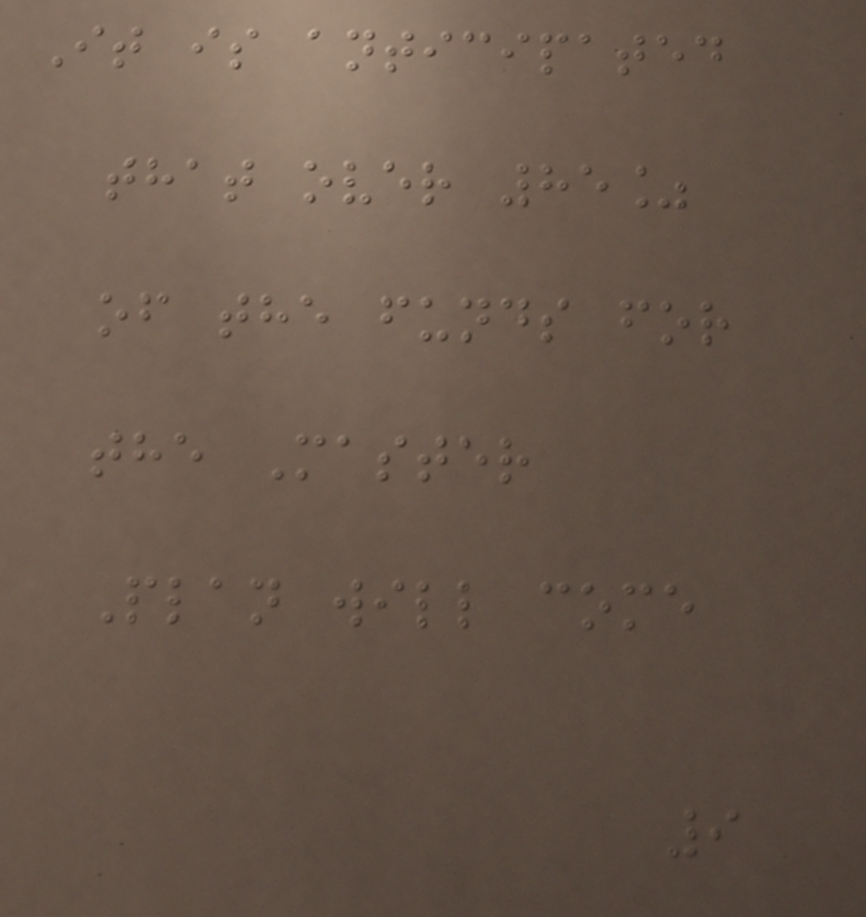It is anticipated
that over 85%
of the funds for
the Master
Plan will come
9
